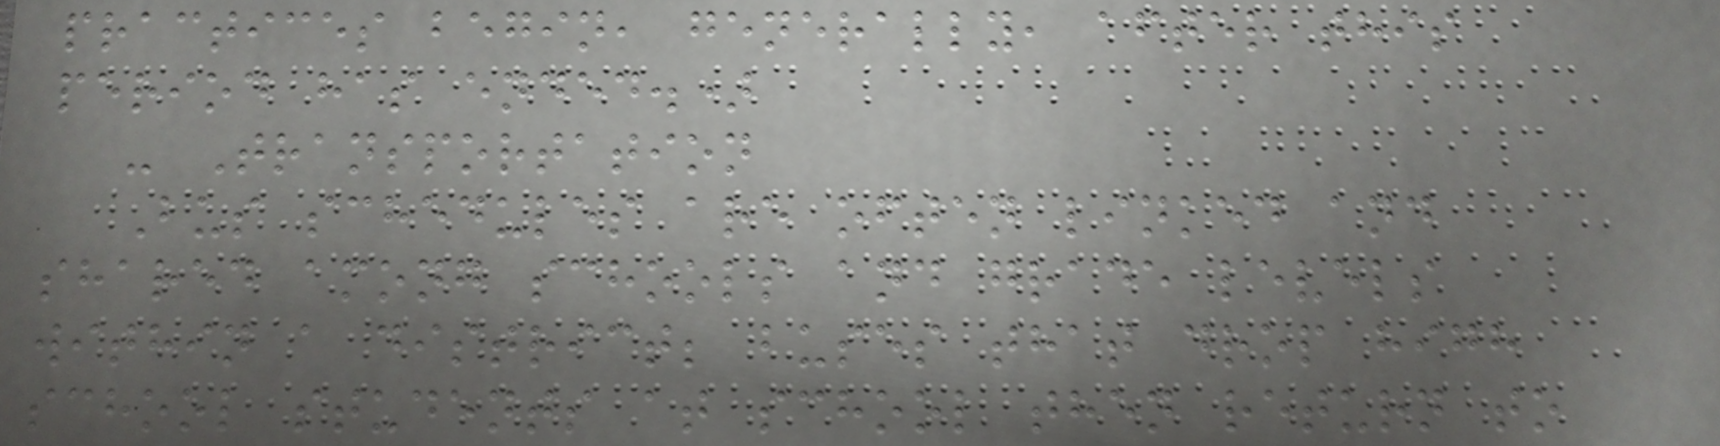practices begin, generally, after this
period has ended.)
- Transportation
Bus schedules are often linked and
shared among schools and grade levels
within a district; buses that drop high
school students at school then return to
